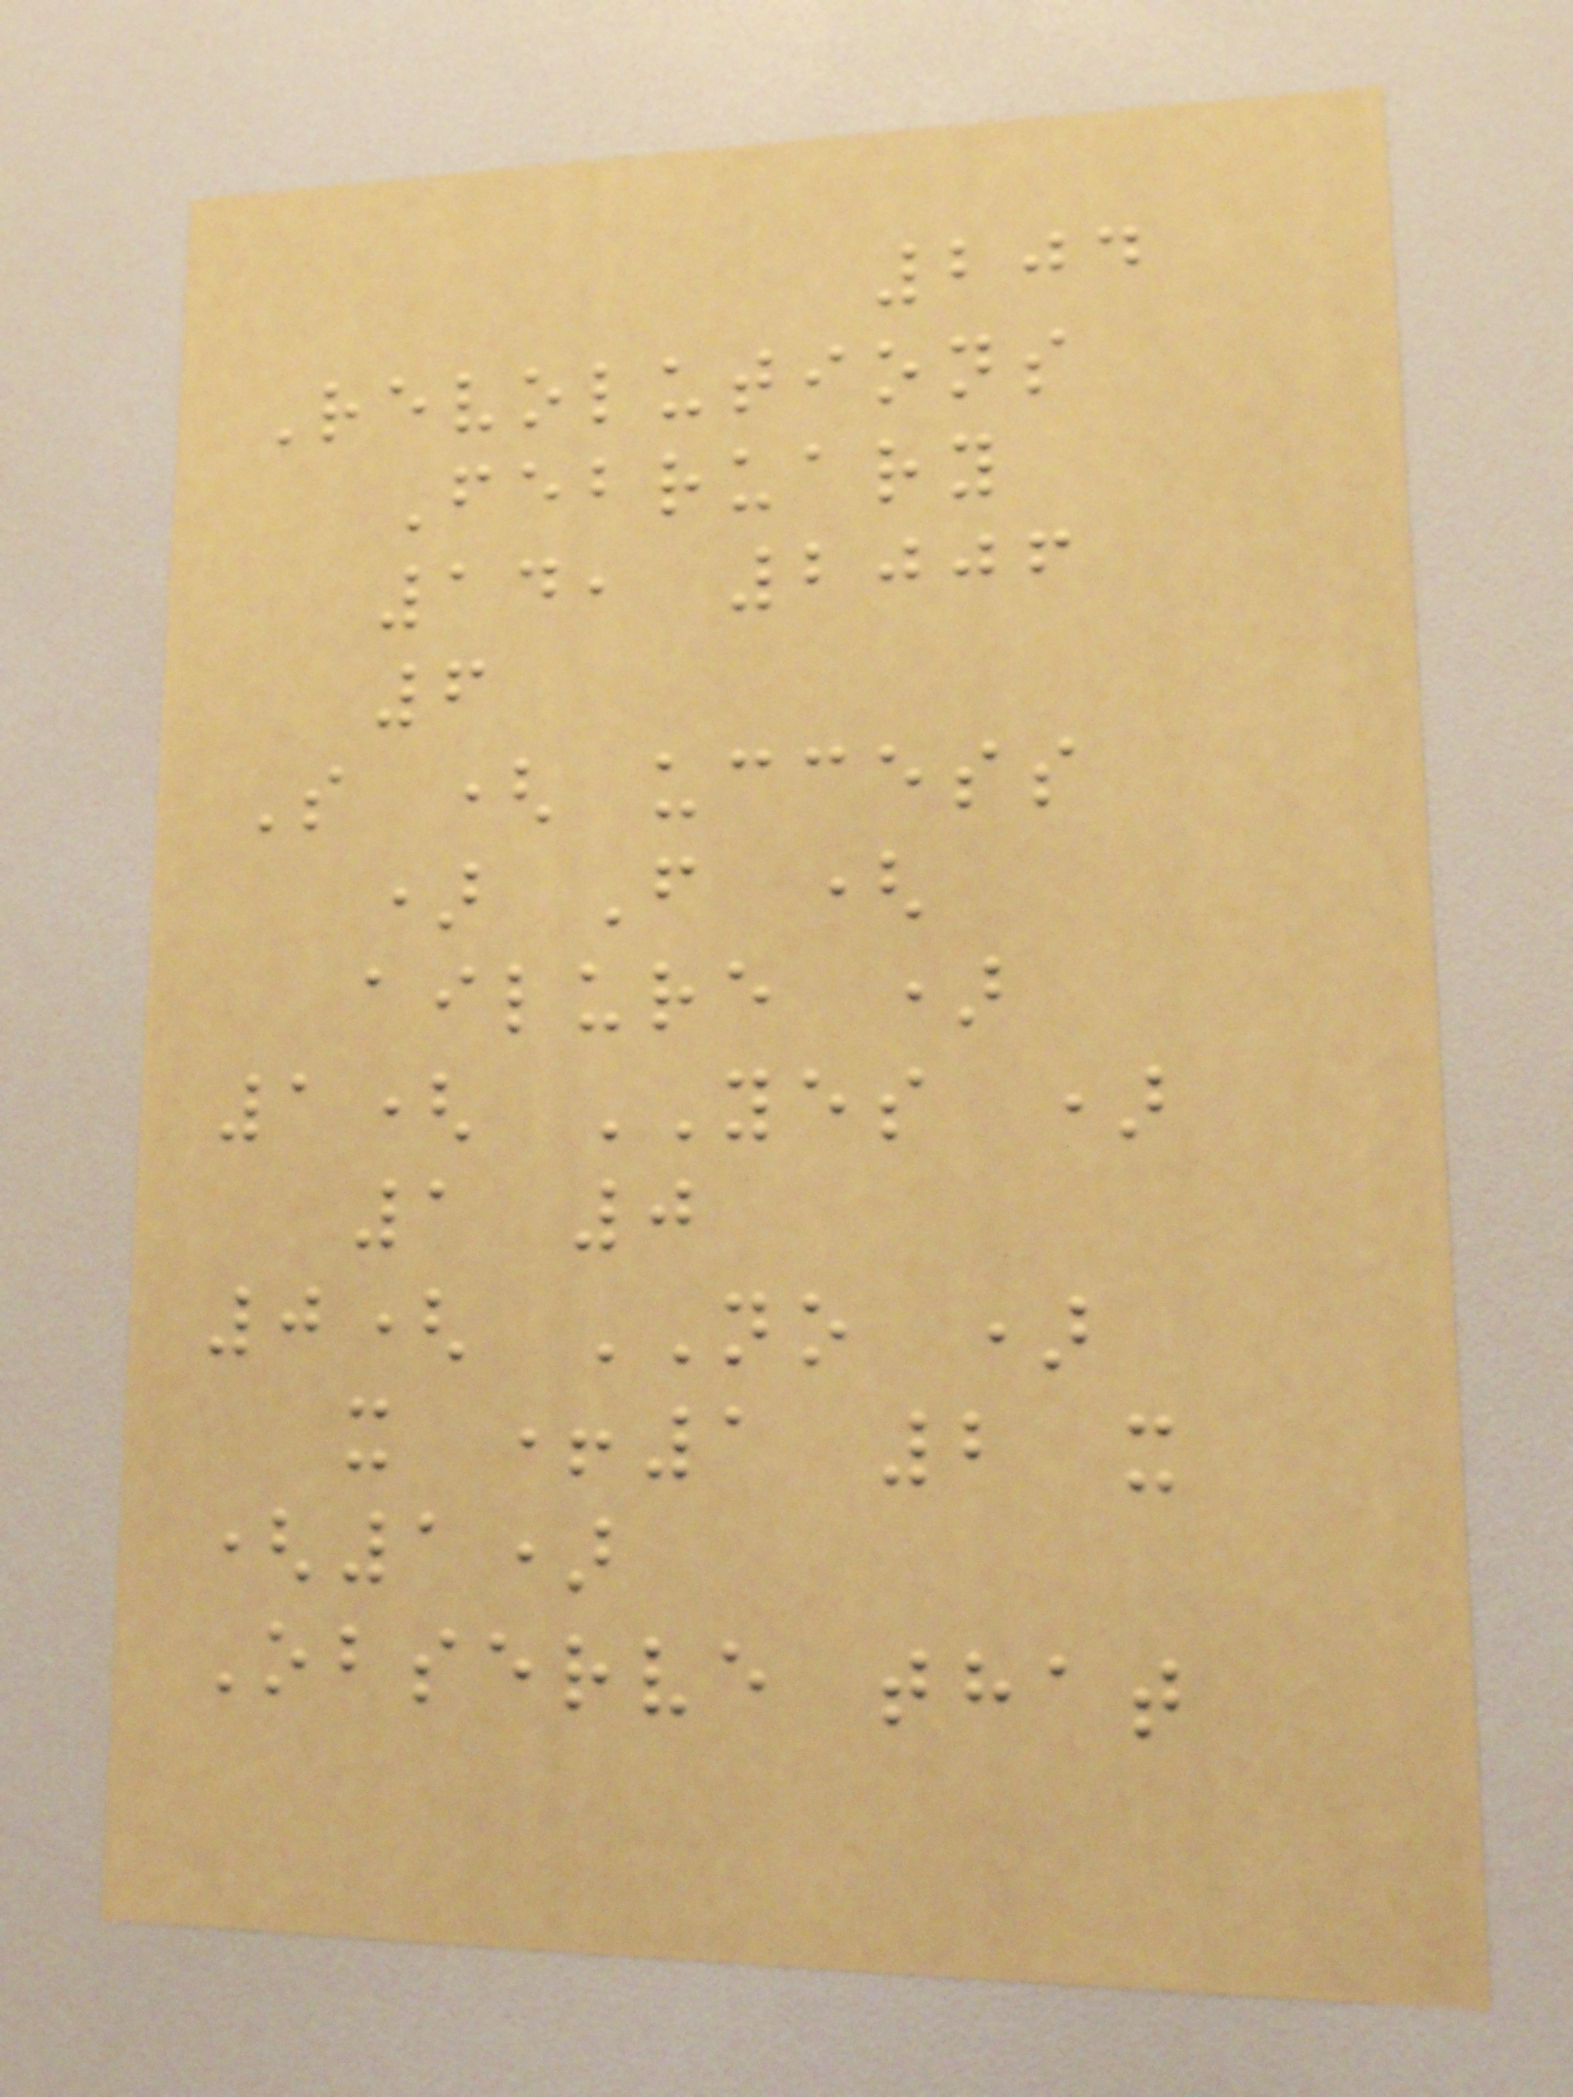204
Revolutions
February
14, 2006
6
S ( uccess
) F (
ailure )
1( YES )
1 0
0( NO )
x +1 2 x
(1)
Observe that
